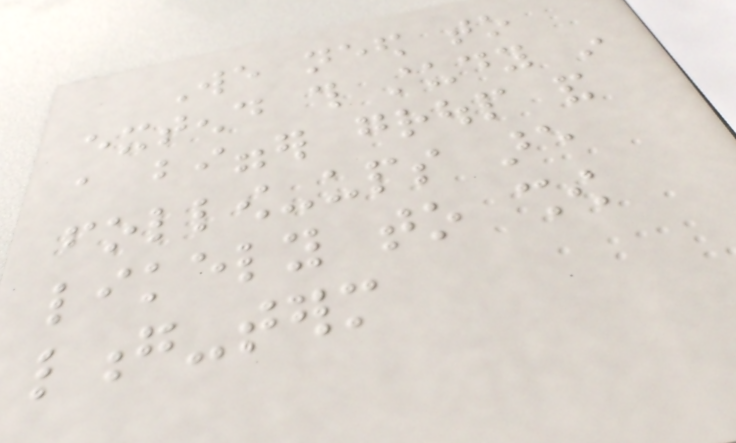We need to
extend this study in
a bigger group and
follow-ups are
likely to show
long-term
